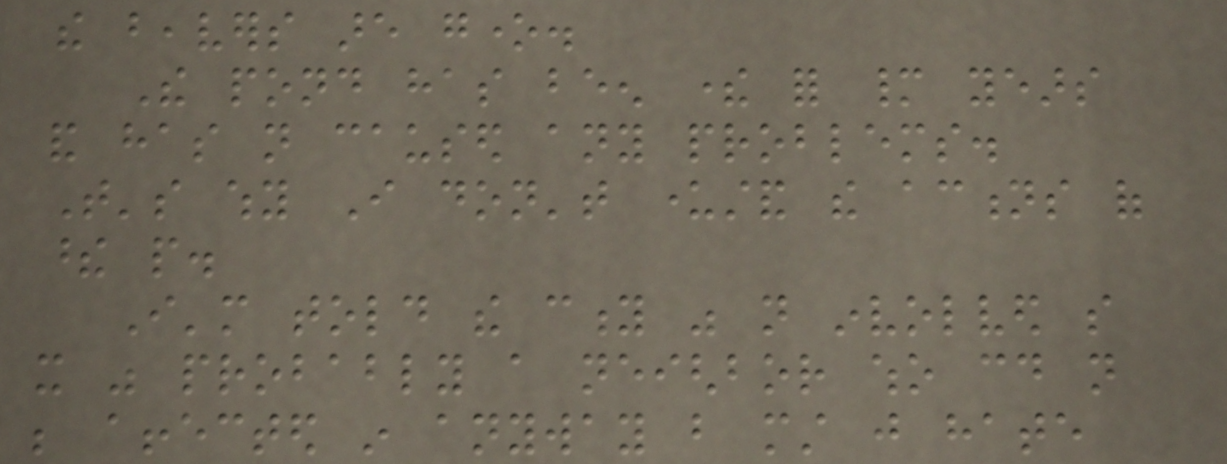the beavers are gone.
The pond has been there for many years
and has not caused any problems.
That's why I don't understand the actions of
these people.
I'm told the city was not involved so
it was probably a neighbor who could not
be affected in anyway but must just hate
